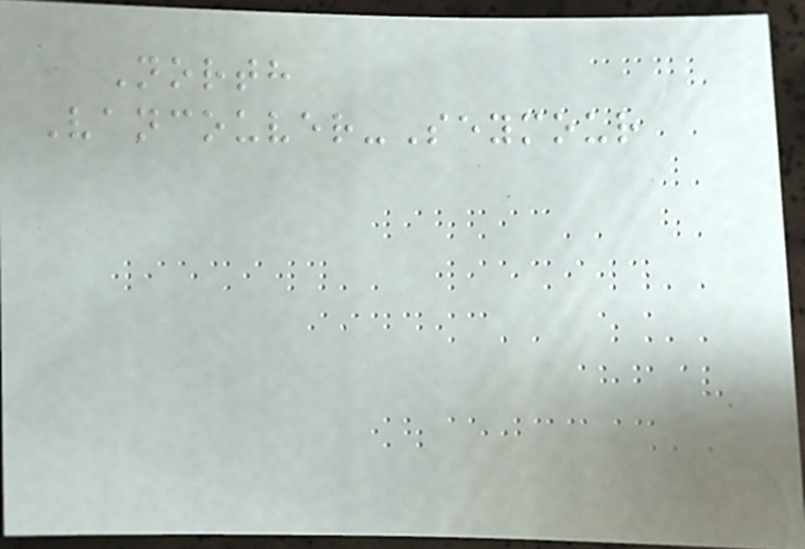North
Vancouver-Seymour
